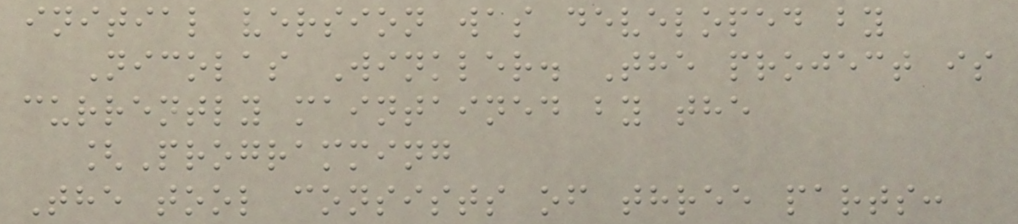initial version was developed by
Nicolas Winkler. The project is
currently maintained by the
[Programming
The tool consists of three parts:
